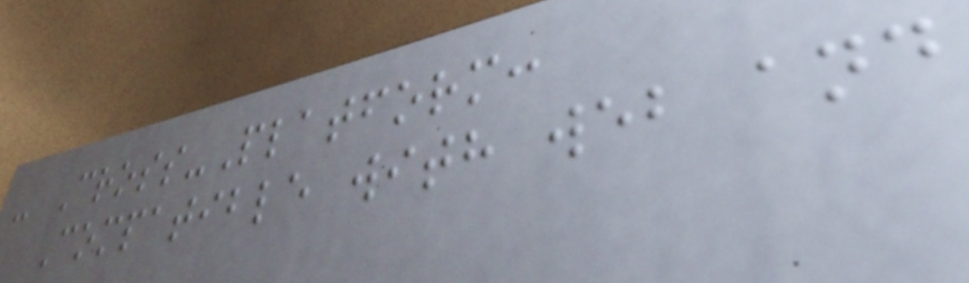- Cross-Platform:
Compatible with web and
